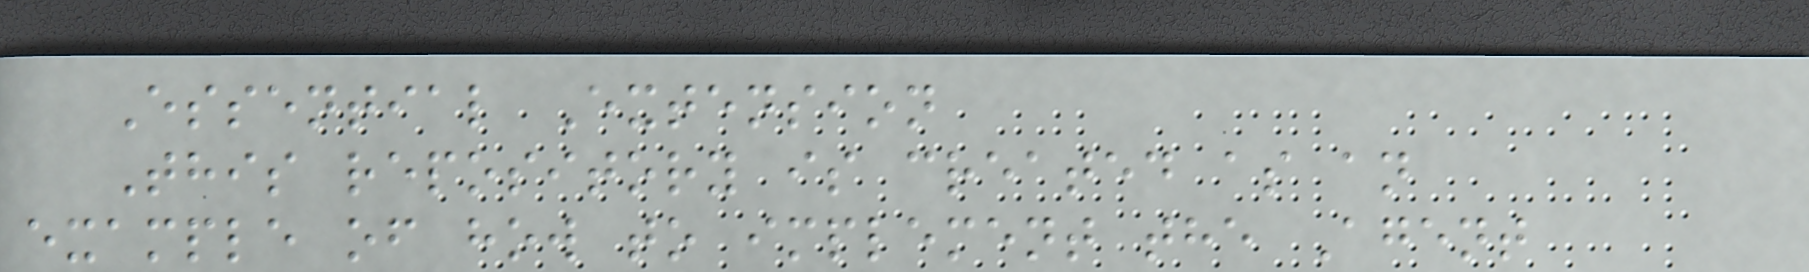Essential Extension
This repository is created as an
example of how to implement the Agent
